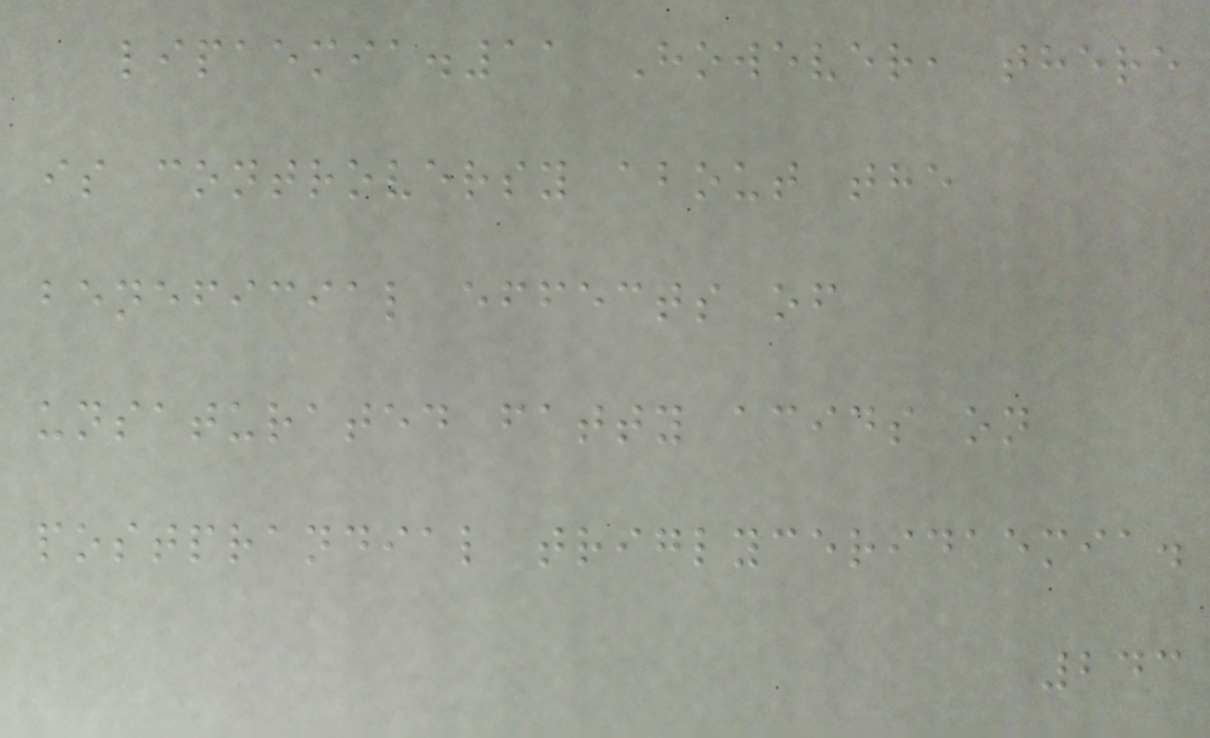lipaemia.11 However, there
is controversy about the
beneficial effects of
unsaturated fatty acids on
postprandial triglyceridaemia.
243
